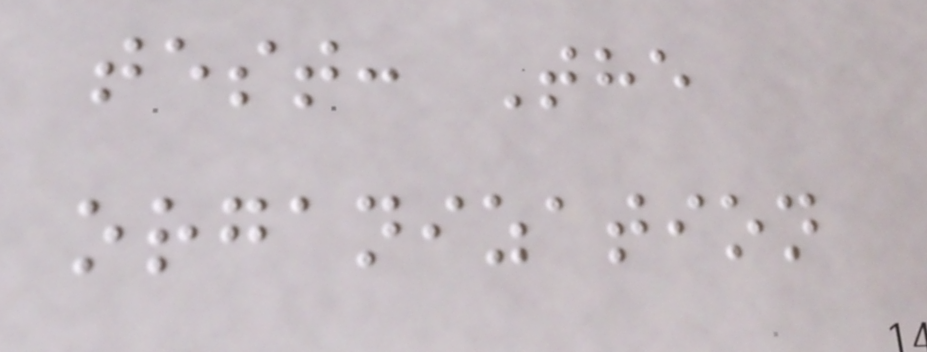test: The
organization
